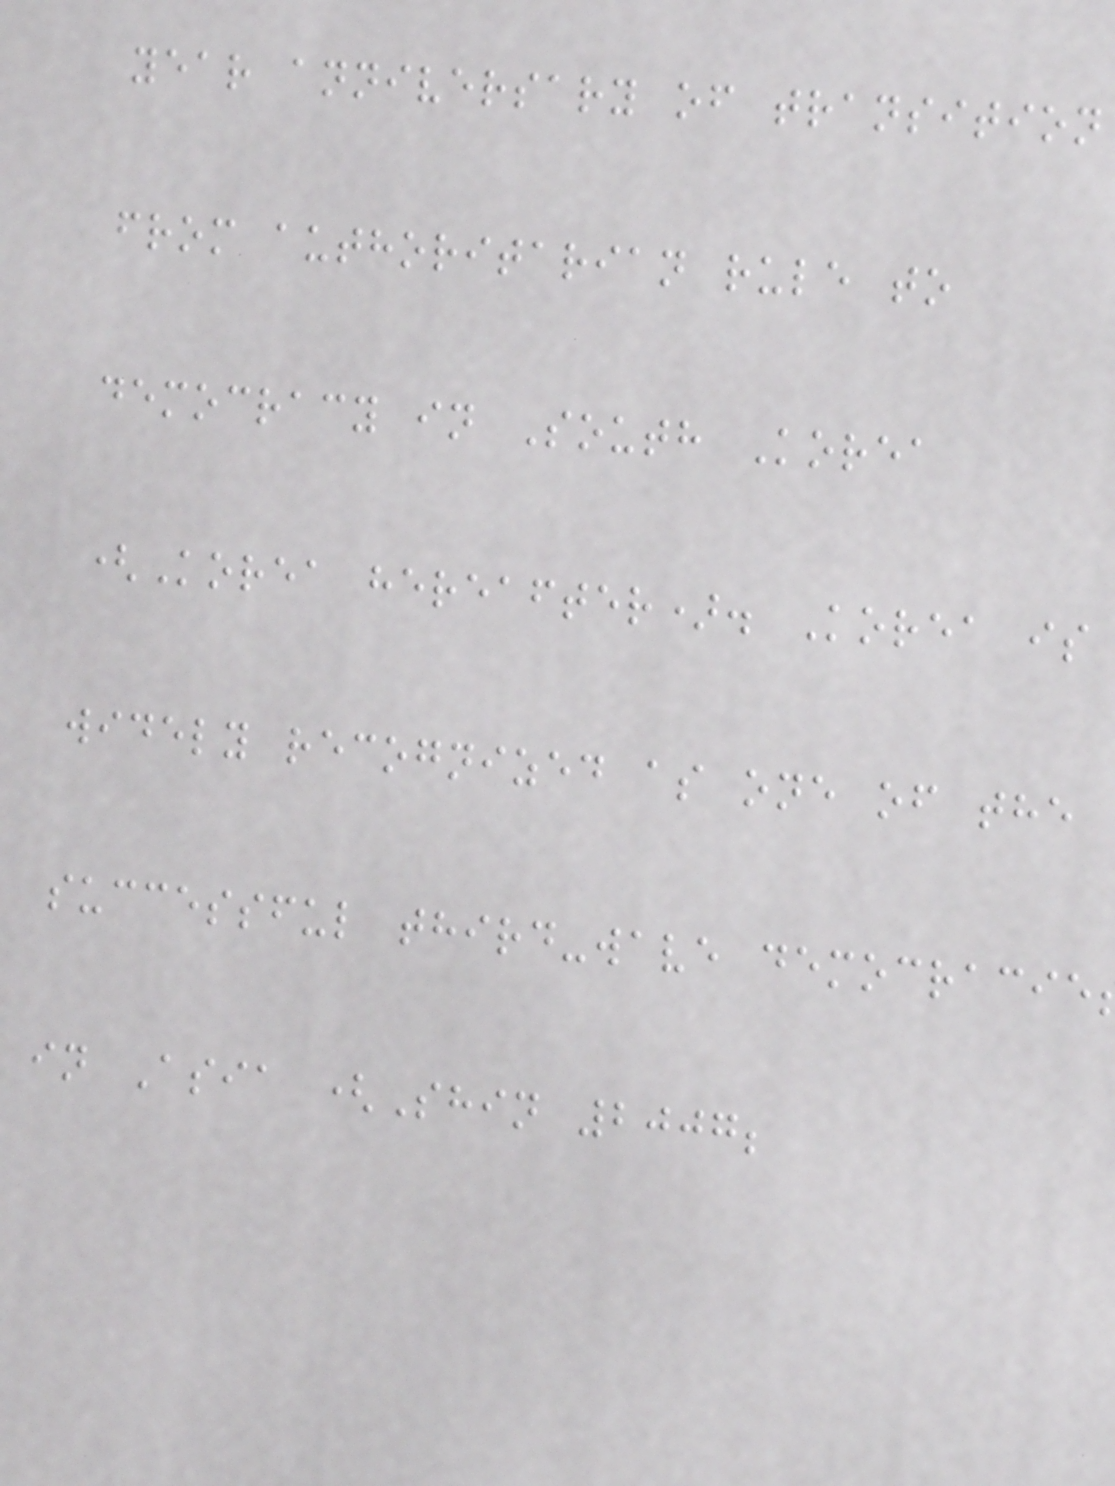year anniversary of transition
from authoritarian rule to
democracy in South Korea
(Korea hereafter). Korea is
widely recognized as one of the
successful third-wave democracie
in Asia (Shin 2007;
